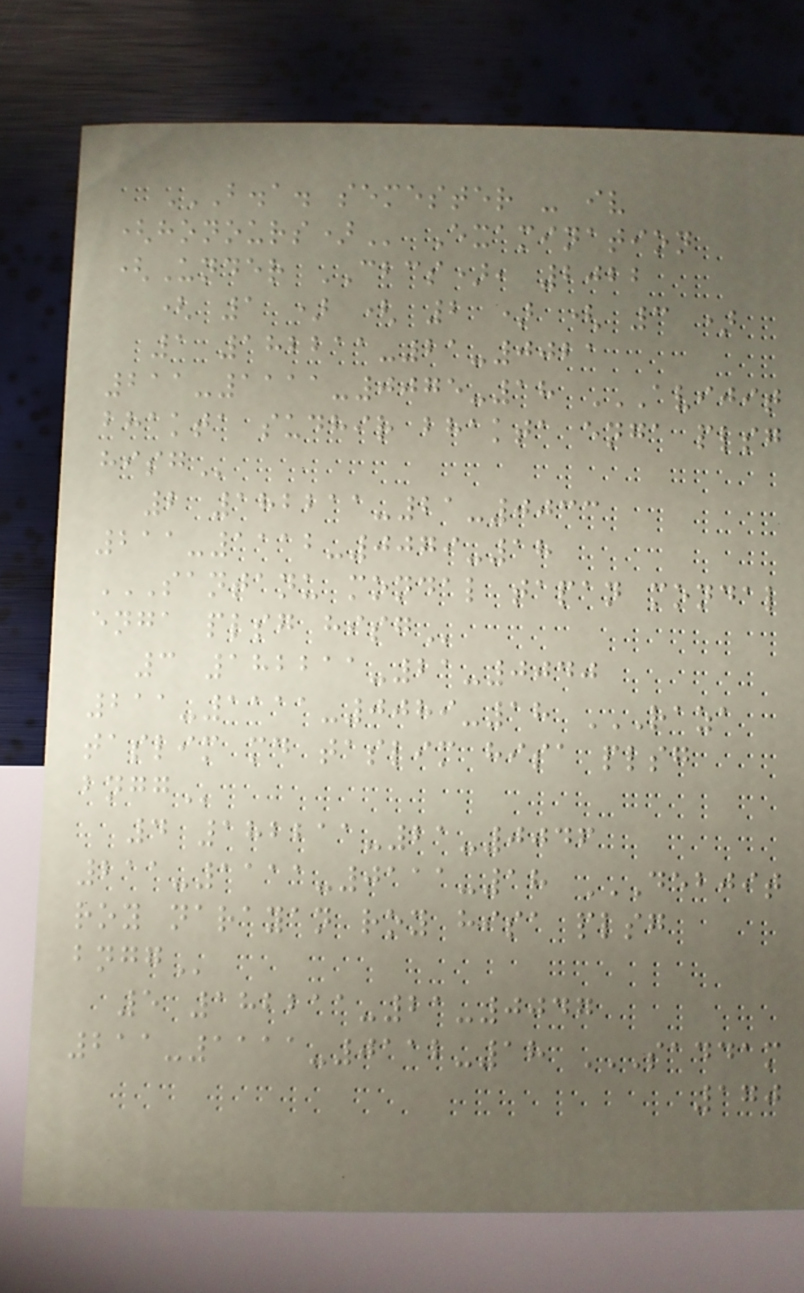B.A. SEMESTER - IV
(HONOURS) Examination
(Under CBCS), 2022
( 1 ) ( 2 ) ( 3 )
1 182211-21-0021
211-1111-0075-18 AVIJIT
BHAKTA SUDHIR BHAKTA ENGA PLSG
HISG
2 182211-21-0033
211-1112-0079-18
SANTANU MONDAL TAPAN MONDAL
ENGA PLSG HISG
3 182211-21-0040
211-1111-0089-18 RAZA
TASLIM MD TASLIM HISA PLSG
BNGG
4 182211-21-0046
211-1111-0111-18 DEBJIT
ROY NARAYAN ROY HISA PLSG
BNGG
5 182211-21-0047
211-1111-0112-18 SADDAM
170
